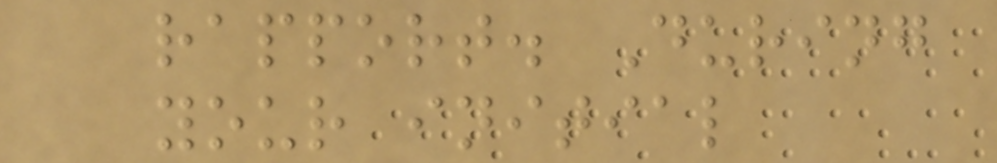rapport. During
your initial
